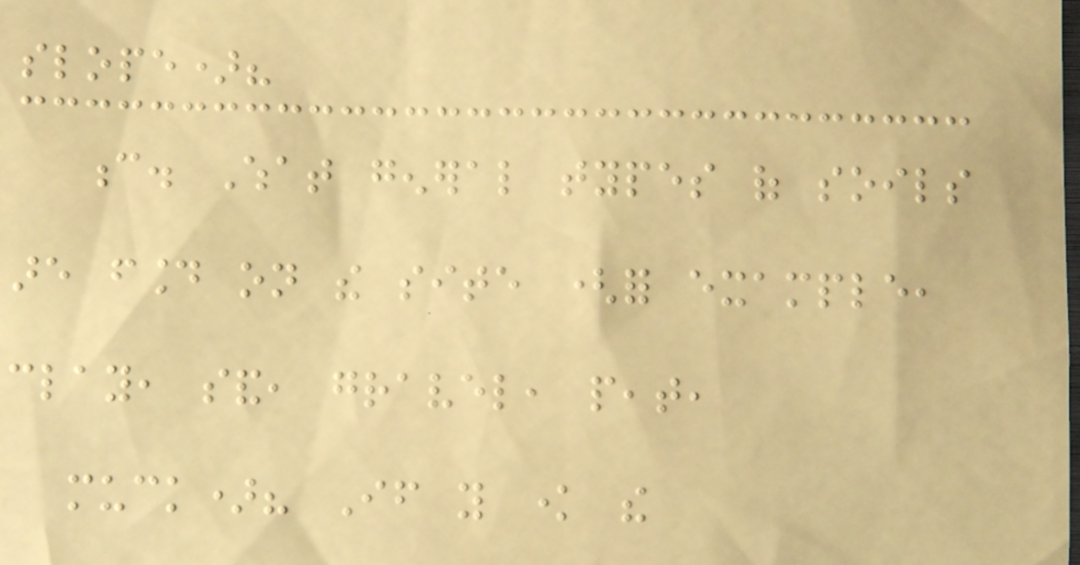slope)?
c. What general types of soils
are found on the site (for example,
clay, sand, gravel, peat,
muck)? If you know the
